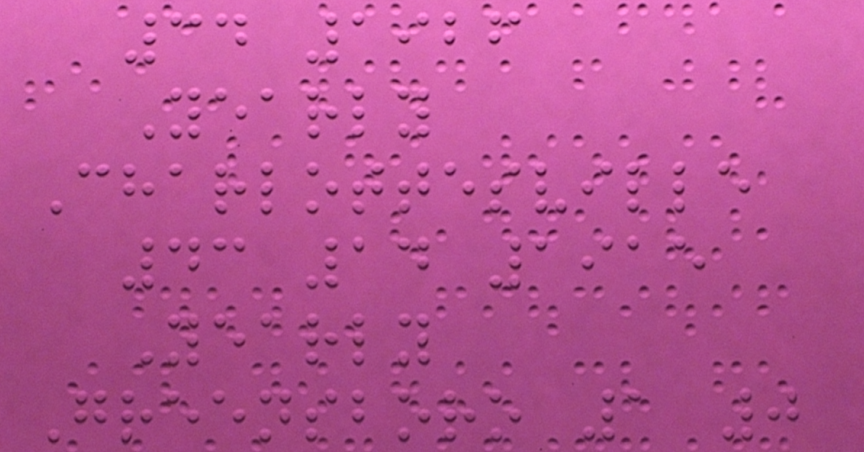34 1926
Yearly
Charlottesville
43 14 1915
Yearly
Greensboro 1 0
